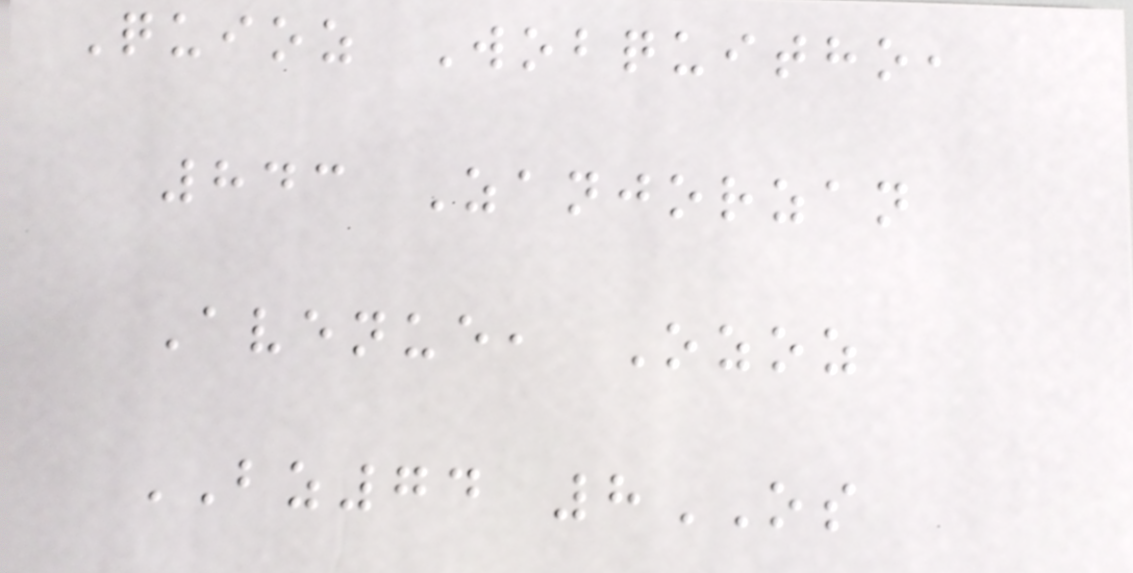Quioz Wobquitho,
843 Zanjorzan
Avenue, Ozoz
BZ74 8OS
